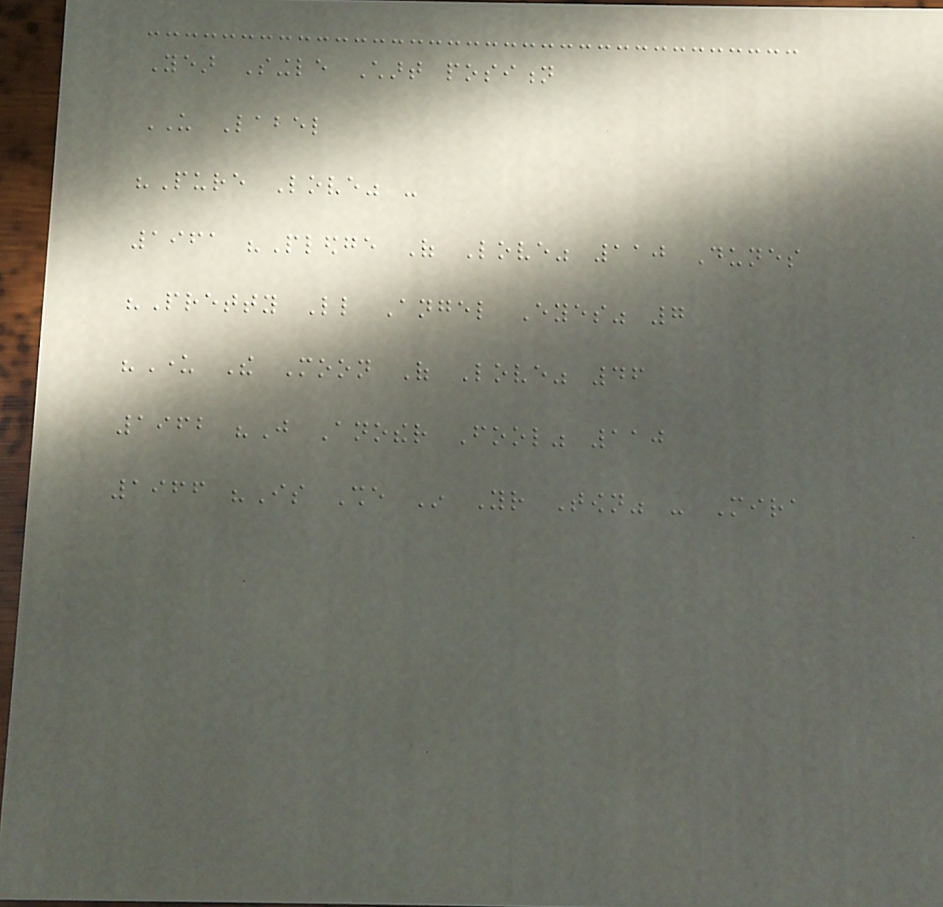Year Single Chart position
US Label
"Pure Love" -
1961 "Pledge Of Love" 110 Dunes
"Pretty Little Angel Eyes" 7
"Under The Moon Of Love" 46
1962 "Just Another Fool" 110
1966 "Is She In Your Town" - Mira
